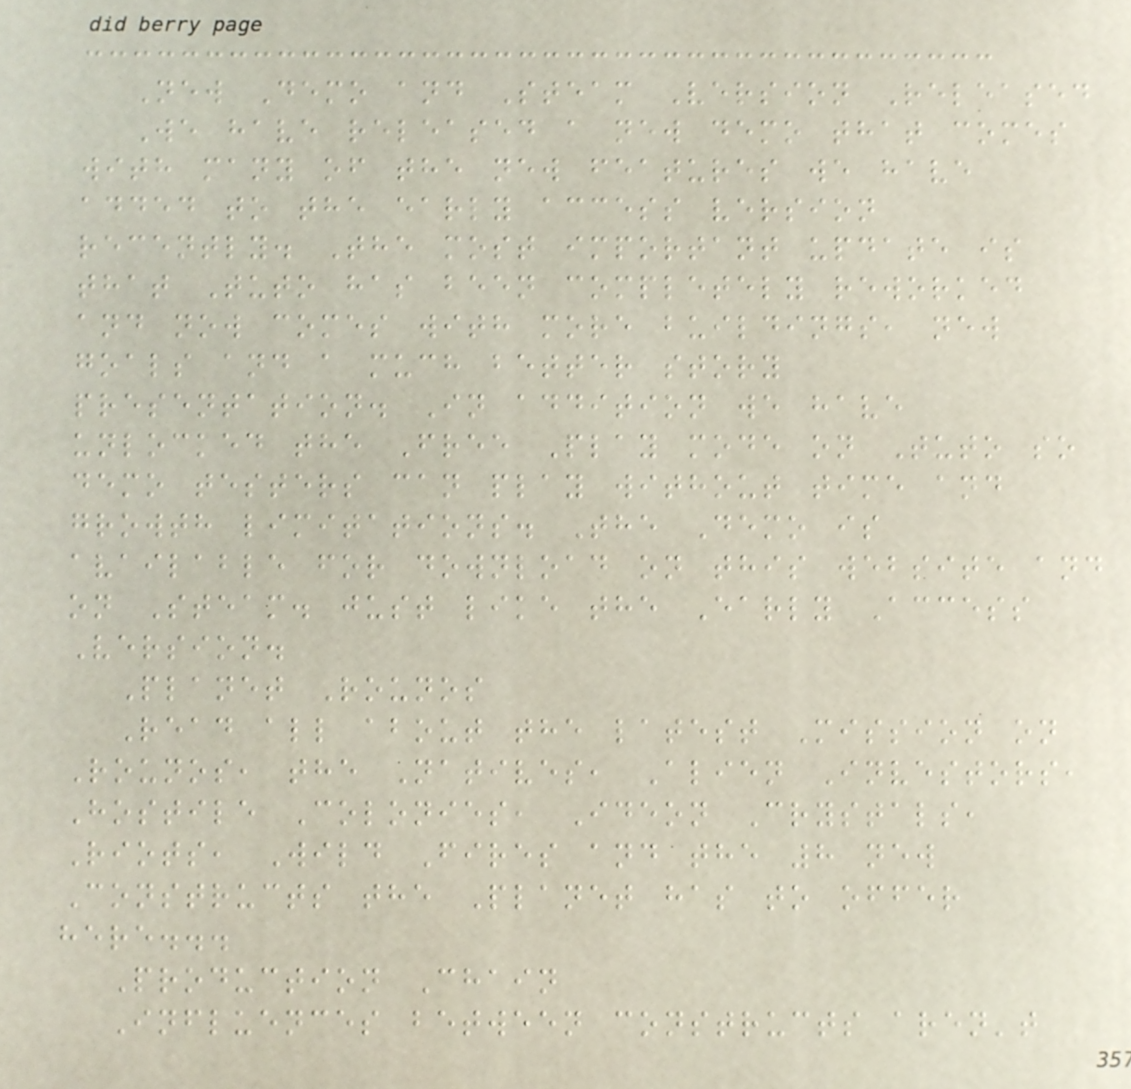New Demo and Steam Version Released
We have released a new demo that comes
with many of the new features we have
added to the early access version
recently. The most important update is
that Tuto has been completely reworked
and now comes with more buildings, new
goals and a much better story
presentation. In addition we have
unlocked the Free Play mode on Tuto so
demo testers can play without time and
growth limitations. The Demo is
available for download on this website and
on Steam. just like the Early Access
Version.
Planet Rounos
Read all about the latest Mission on
Rounos, the Natives, Alien Investors,
Hostile Colonies, Ideon Crystals,
Riots, Wild Fires and the 8 new
Constructs the Planet has to offer
here...
Production Chain
Influences between constructs aren't
